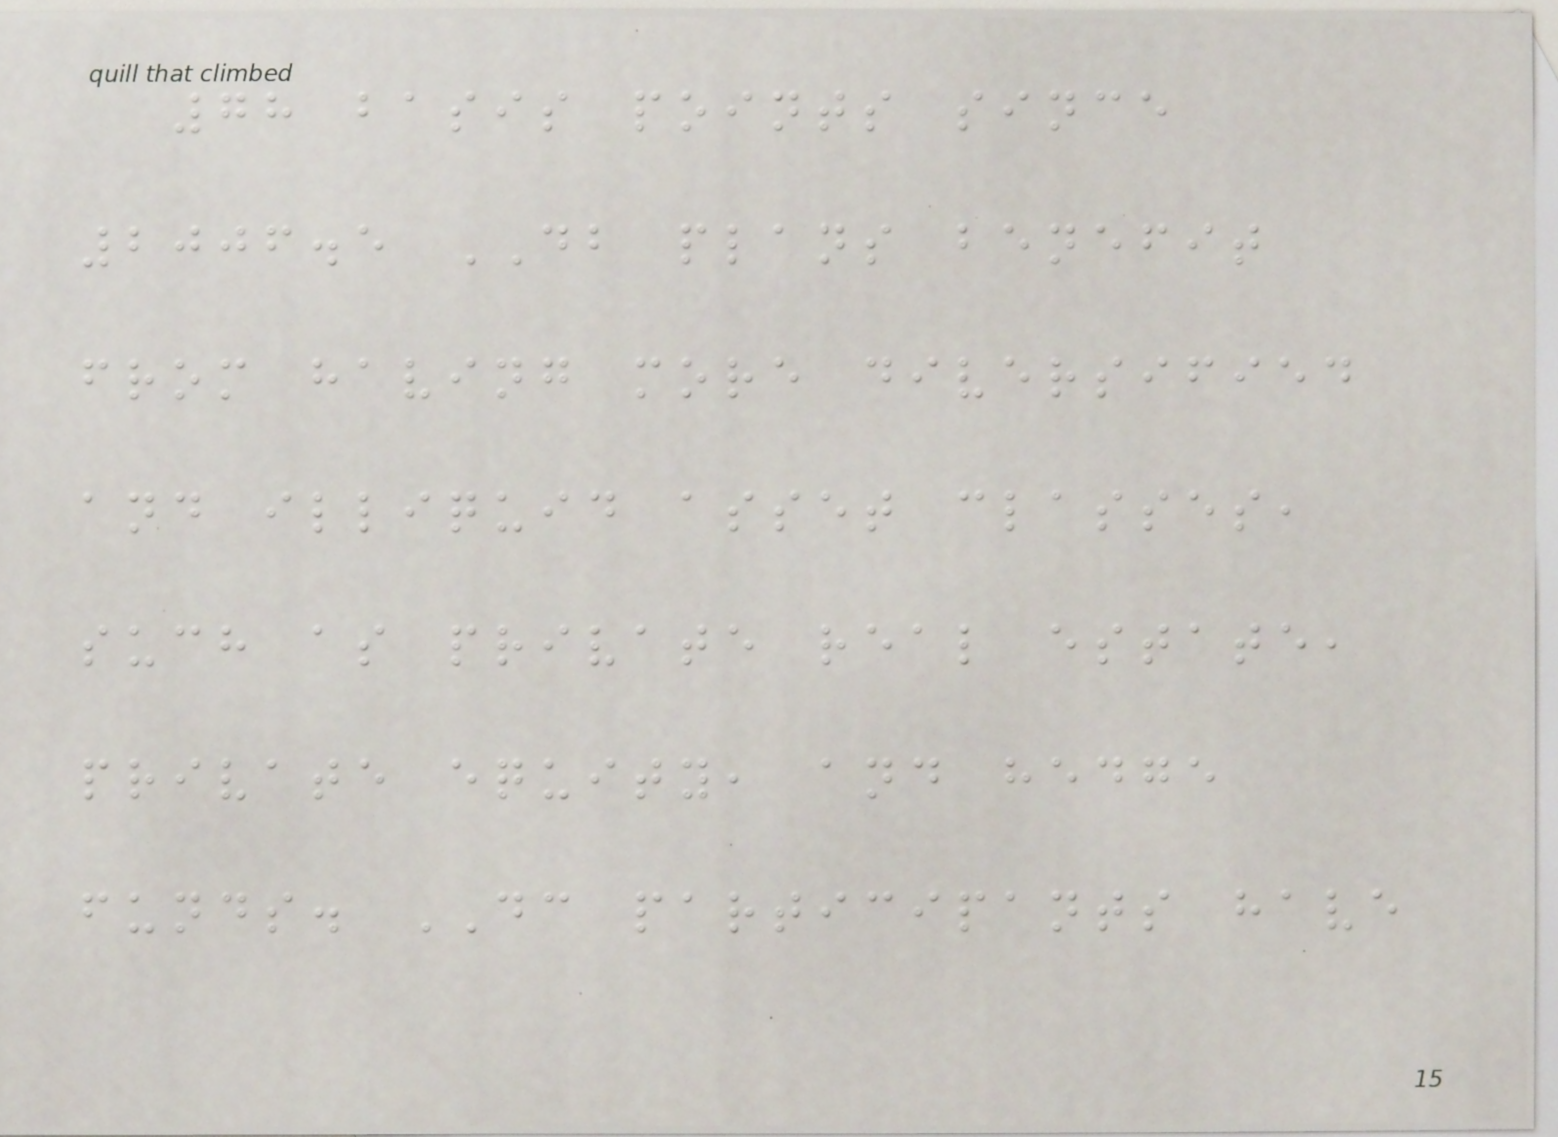78 basis points since
2006.5 DB plans benefit
from having more diversified
and illiquid asset classes,
such as private real estate,
private equity, and hedge
funds. DC participants have
